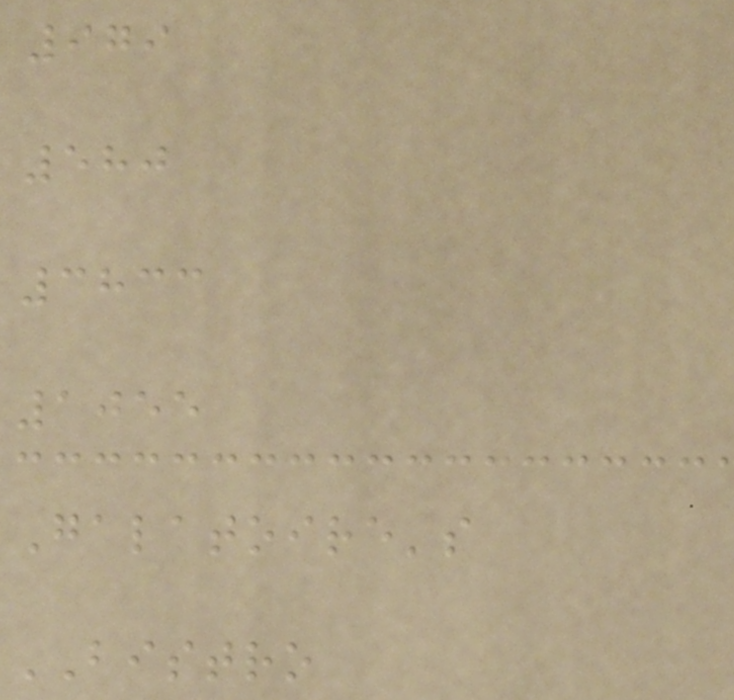979
580
3833
1055
Galatoire's
BISTRO
